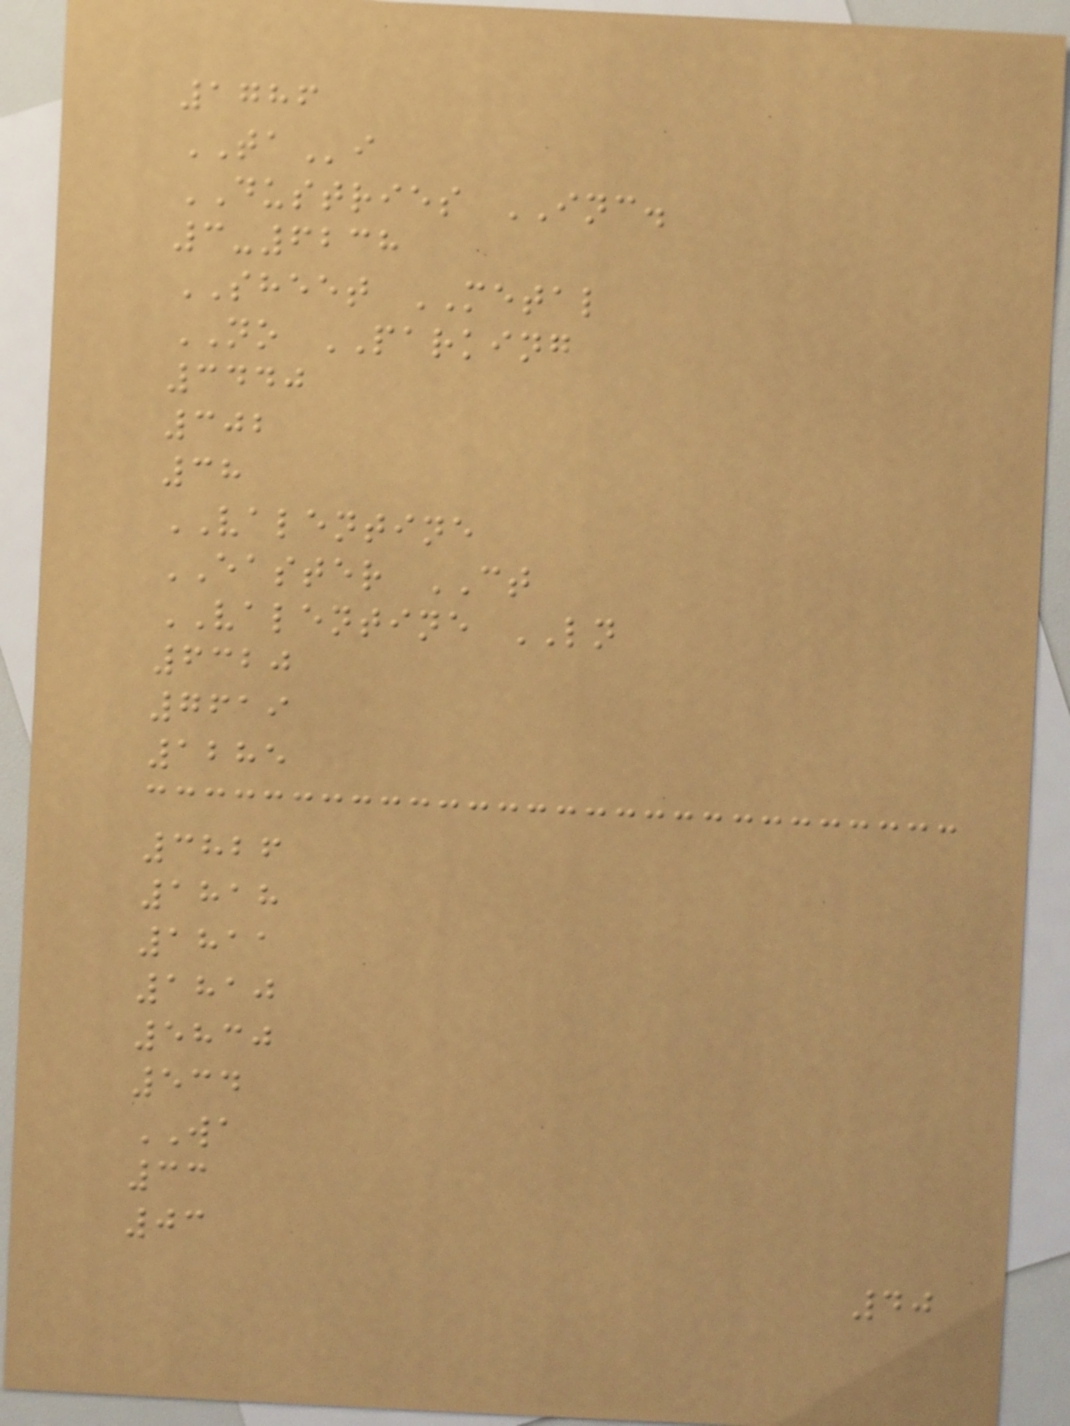1786
TAi
DUSTRIES INC.
3-6238
SHEET METAL
NO PARKING
3440
302
38
VALENTINE
EASTER CT
VALENTINE LN
6320
7619
1285
3826
1818
1811
1810
5830
534
WA
33
03
40
